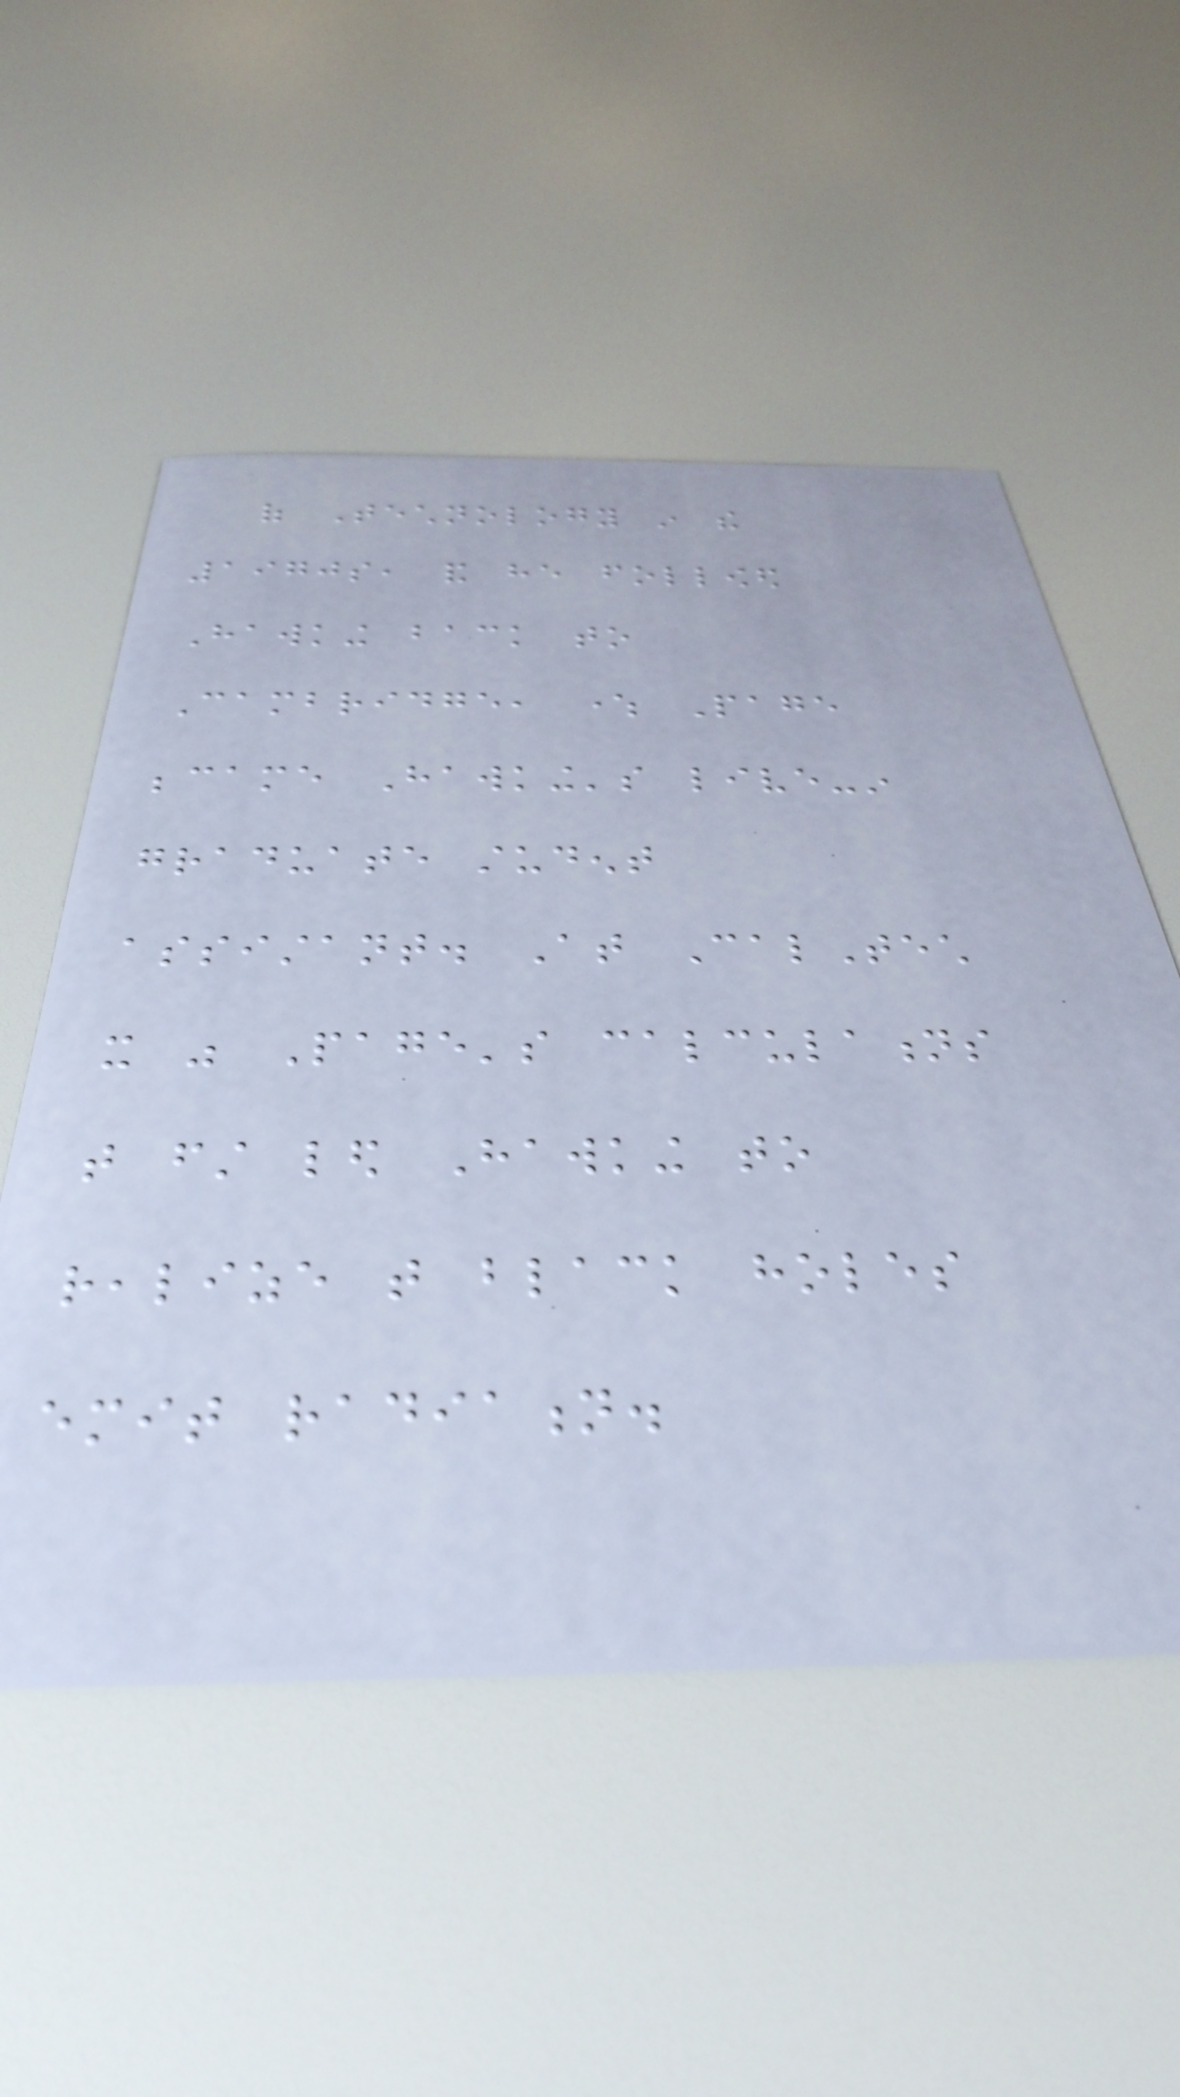of Technology in the
1970s, and he followed
Hawking back to
Cambridge, where Page
became Hawking's live-in
graduate student
assistant. At CalTech
it was Page's calculations
that first led Hawking to
realize that black holes
emit radiation.
